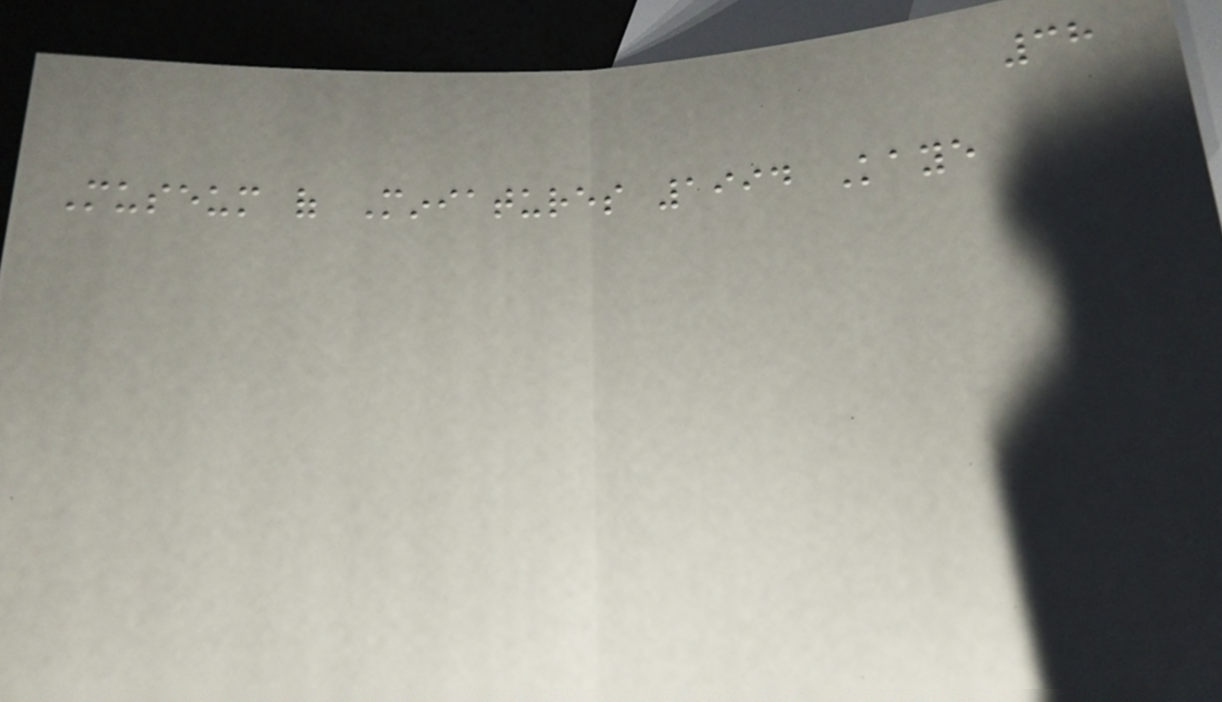38
Museum of Miniatures 1994 Kaye
